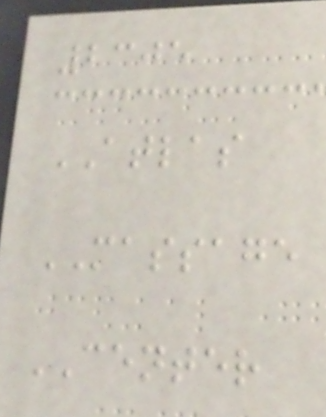2305
ATLAS
MASSAGE
CENTER
